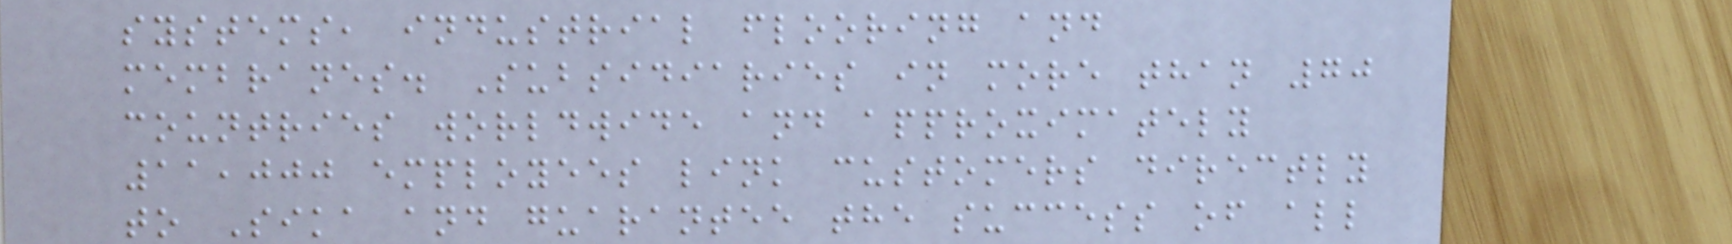systems, industrial flooring and
membranes. Subsidiaries in more than 70
countries worldwide and approximately
11,000 employees link customers directly
to Sika and guarantee the success of all
